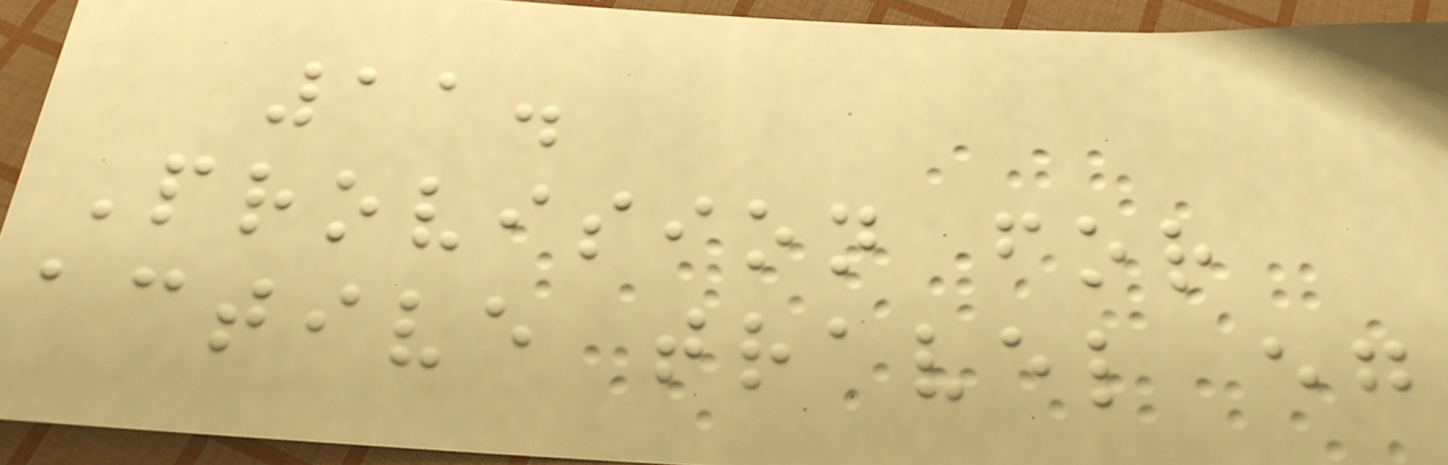11.
Provision for
active travel eg
